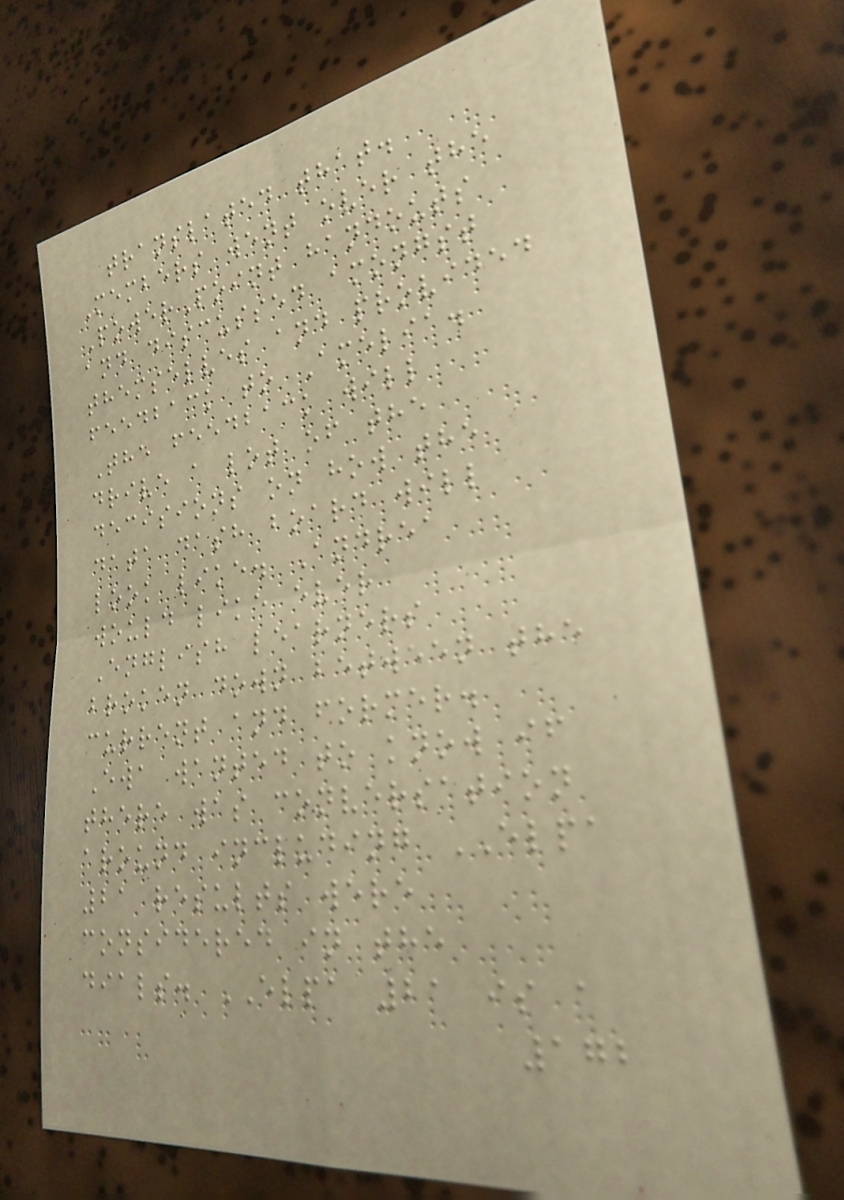translated that.
Members went over the
PowerPoint handouts
and discussed amongst
themselves and provided
feedback to Amelia.
The feedback will
drive a lot of the
decisions on how the
data dash board will
look like. Andrea
would like ever
English learners
broken down between the
current and former.
Ewa wanted to know if
there was conversation
around including ELPA
21 results were
considered in the
dials. ELPA 21 is a
172
